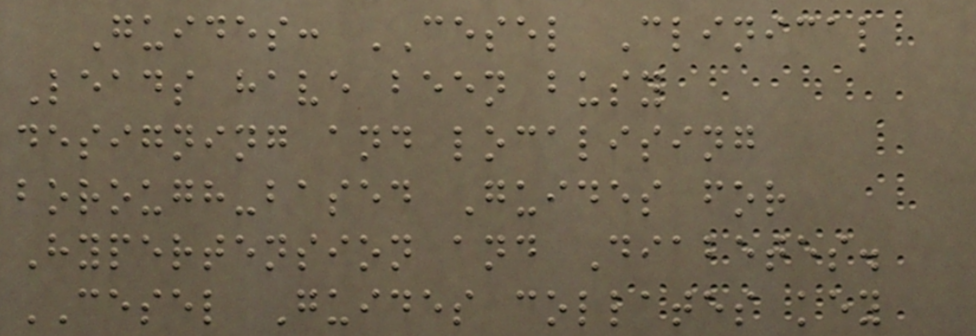Guides: CESEL Clinical
Leads have been busy
designing and localising
borough-based Guides for
Hypertension and Diabetes.
CESEL Guides collates key
